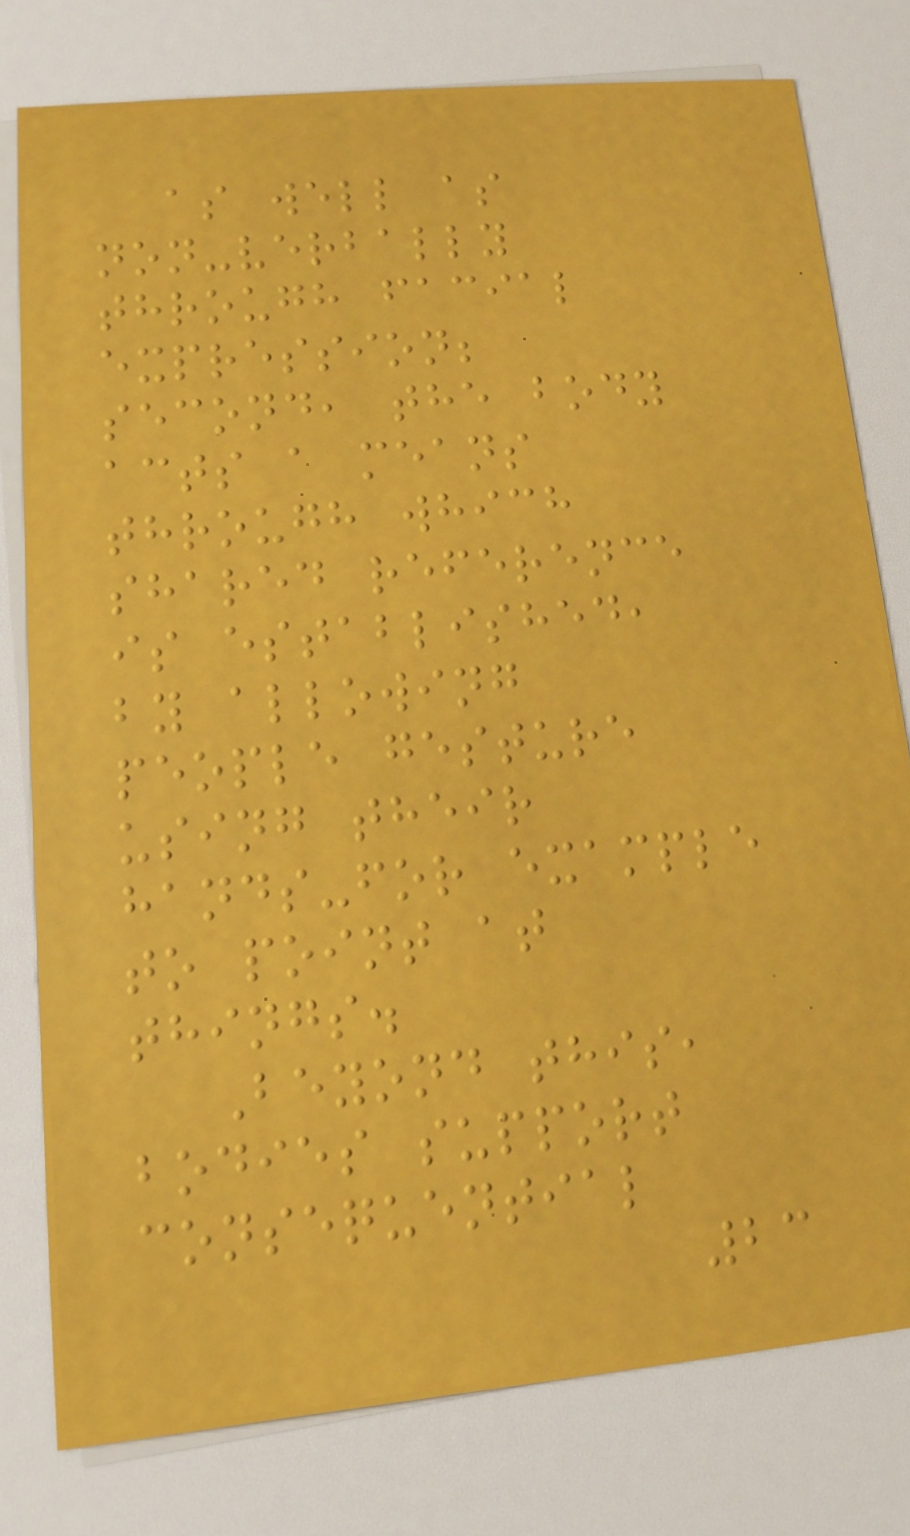as well as
non-verbally
through facial
expression;
second, the body
acts a means
through which
shared reference
is established,
by allowing
people gesture
using their
hands-for example
to point at
things.
Beyond this,
bodies support
consequential
23
